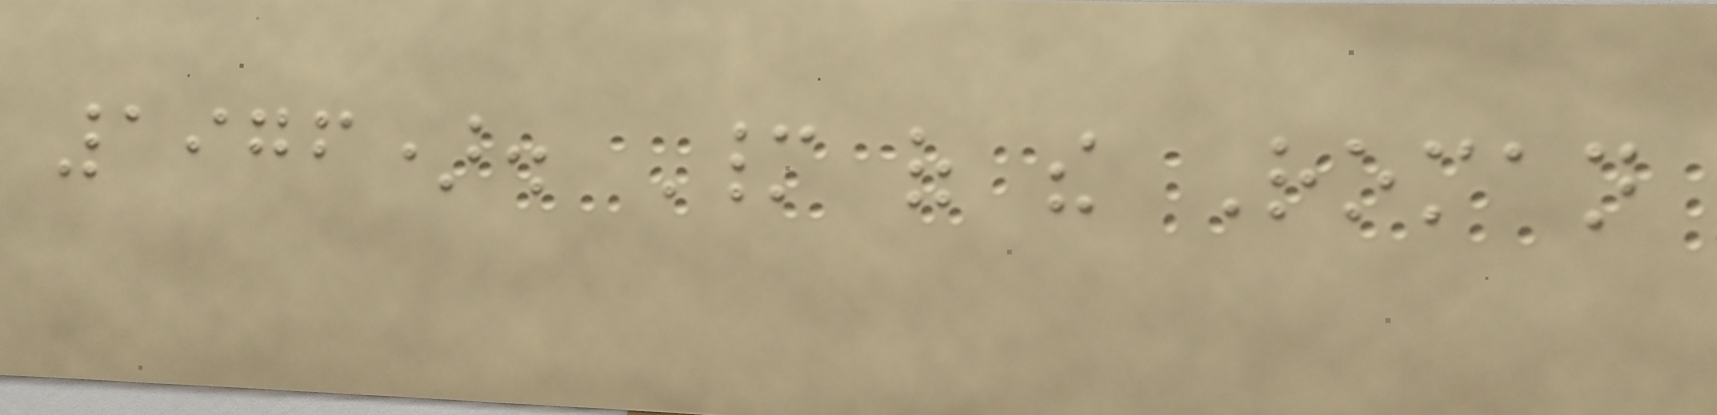1976). Many of the Roman
